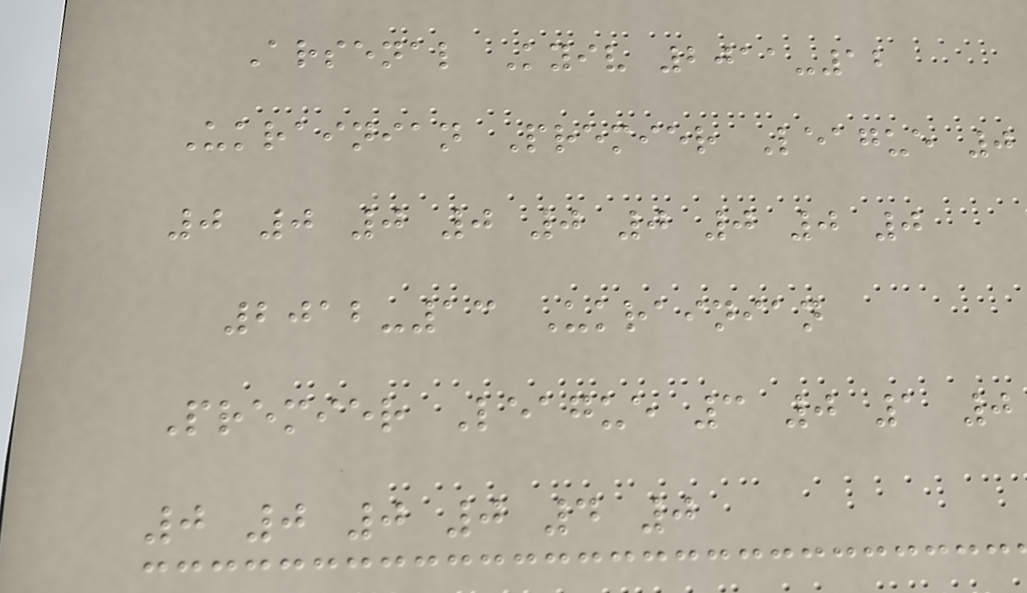Arsenal Kyiv 2011-12
Ukrainian Premier League 0
0 0 0 0 0 0 0 0 0
2012-13 Ukrainian
Premier League 3 0 1 0
0 0 0 0 4 0
